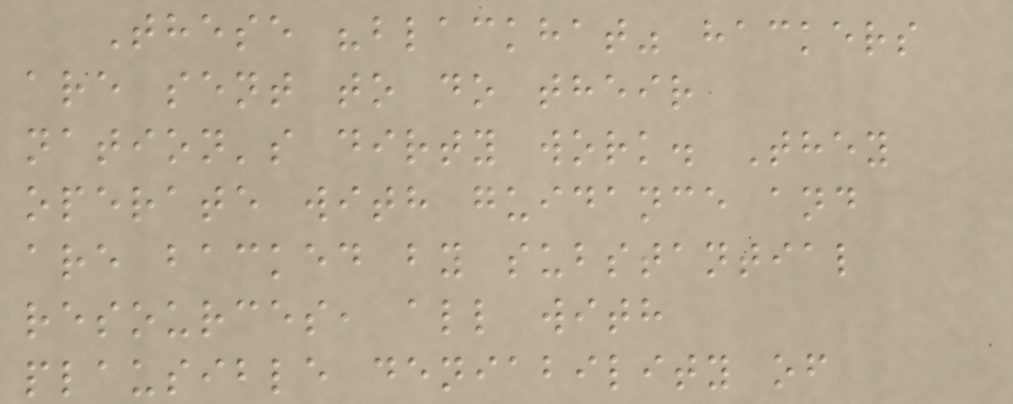These "blackhat" hackers
are sent to do their
nation's dirty work. They
operate with guidance and
are backed by substantial
resources, all with
plausible deniability of
